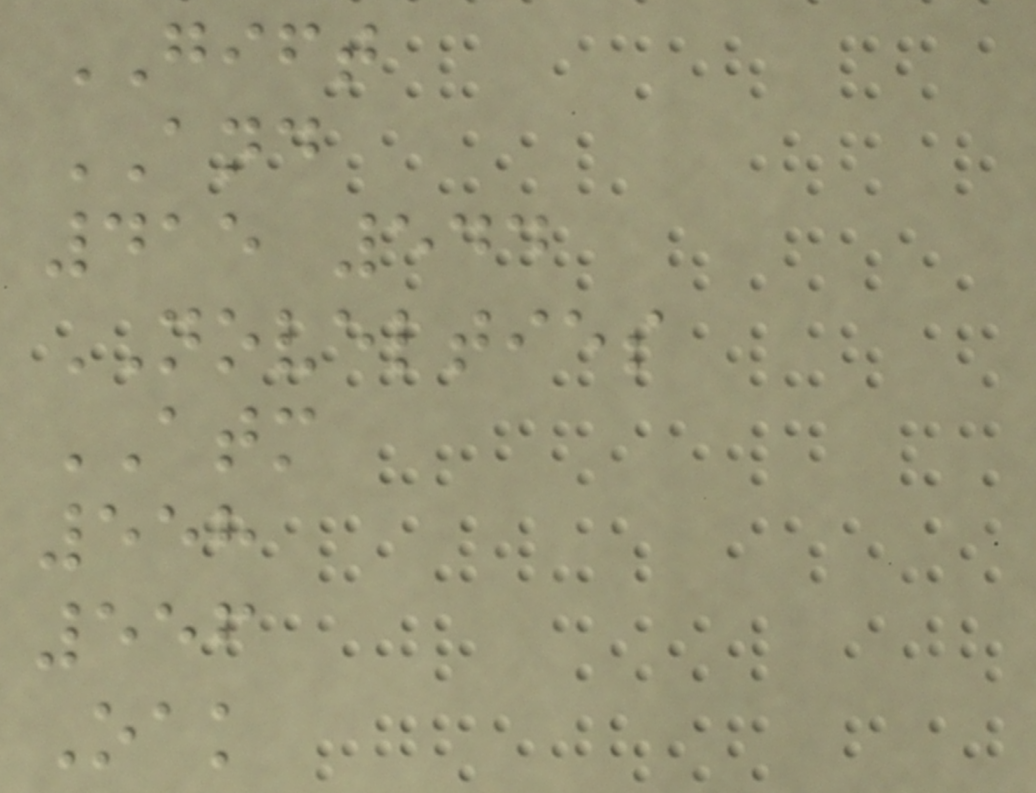GIFT
AND
415 544
NOVELTIES
ATM
558
556
Oak
